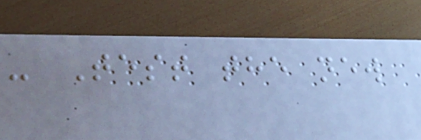- Test the new
